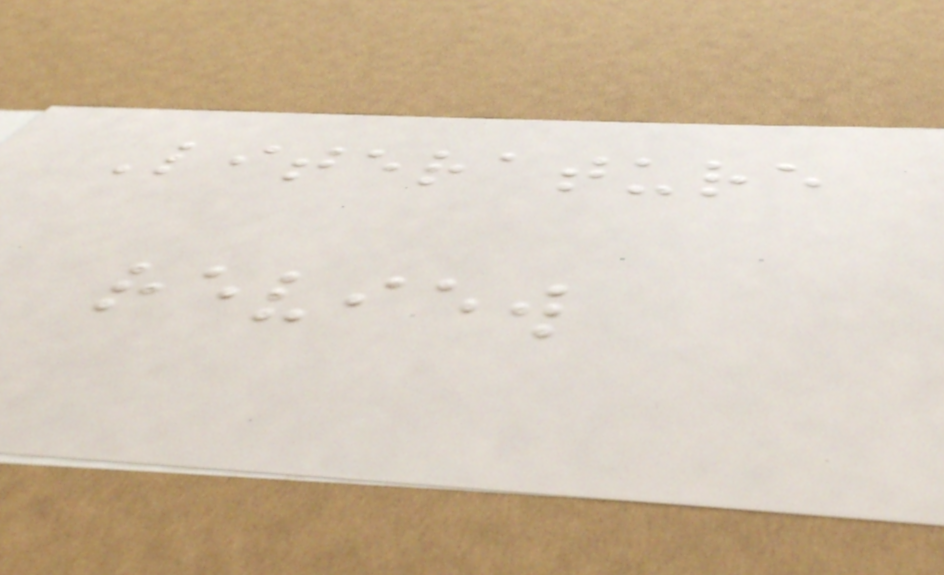Literature
review
